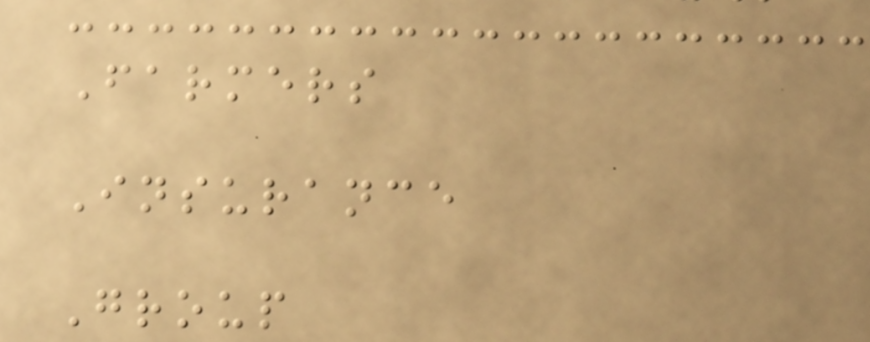Farmers
Insurance
Group
